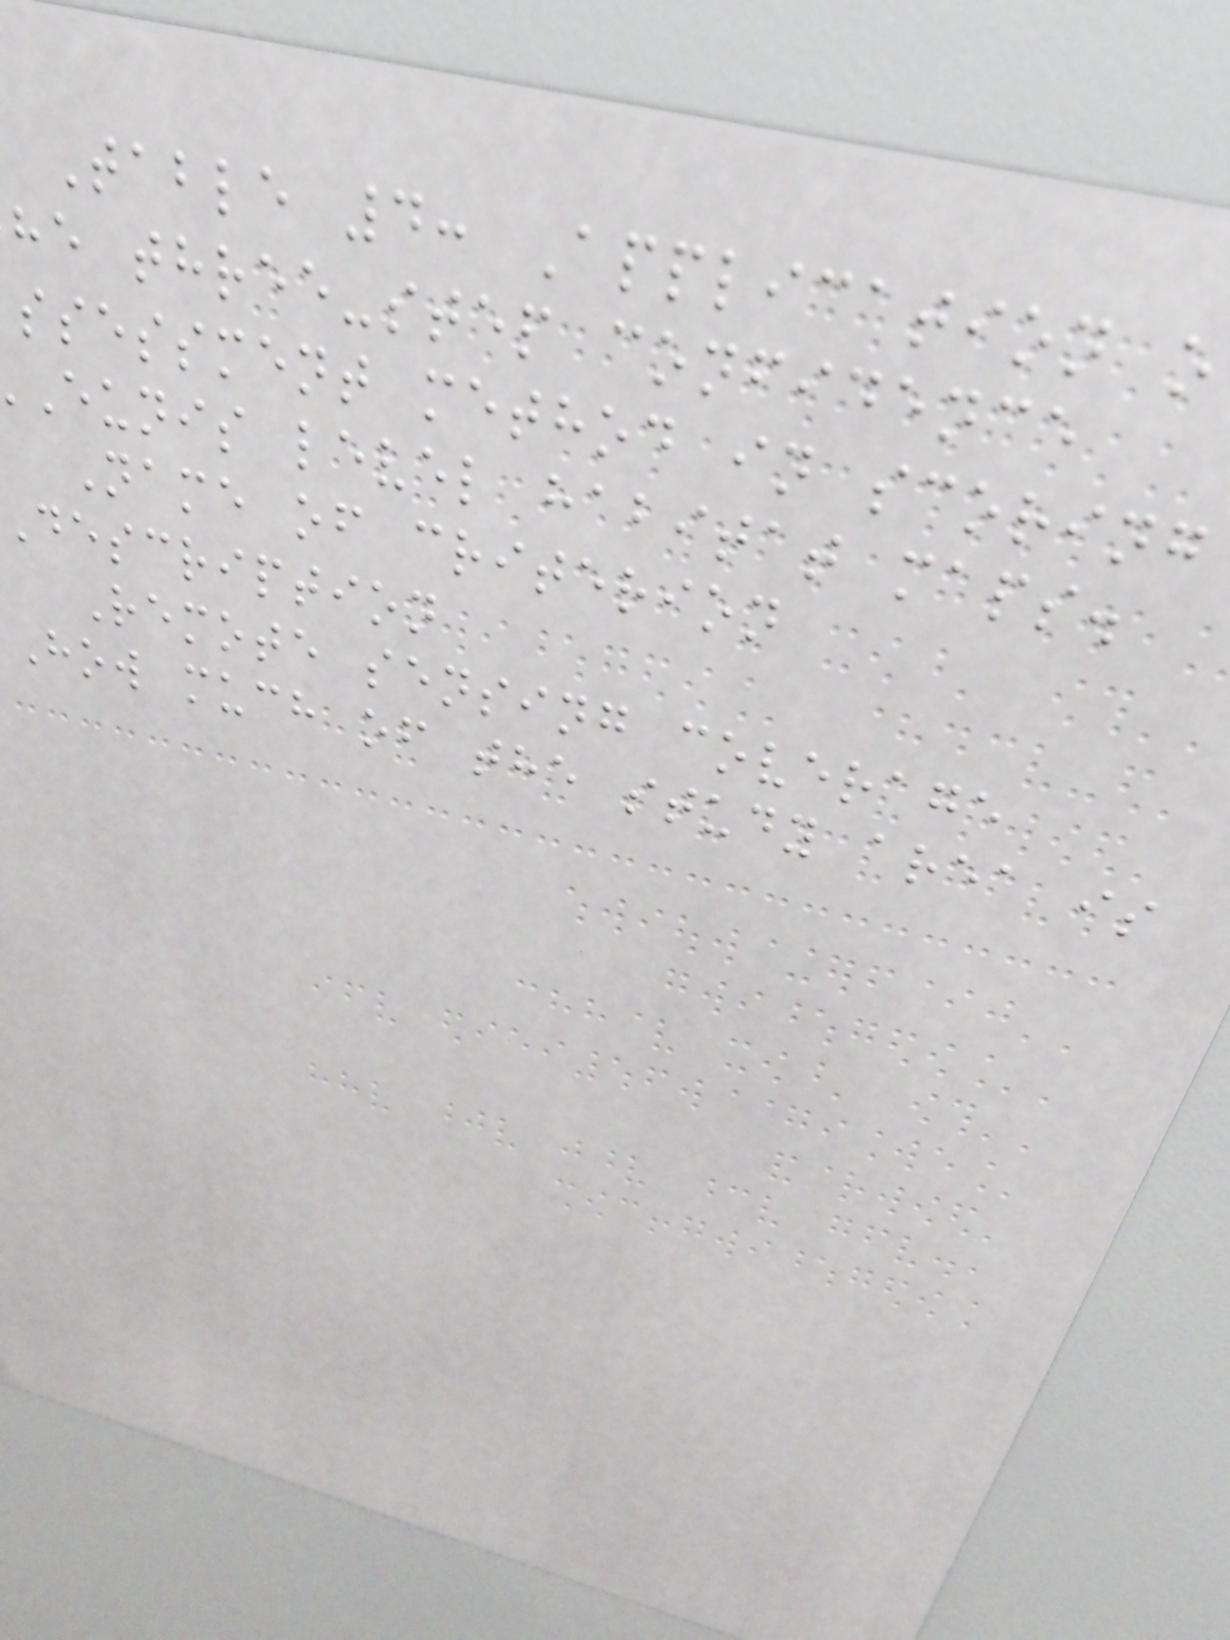Table 4: Application o
he three-step confidence
ssessment method in scoring
eunis level habitat maps.
Name of criterion
description
Remote sensing coverage
How much of the study area is
